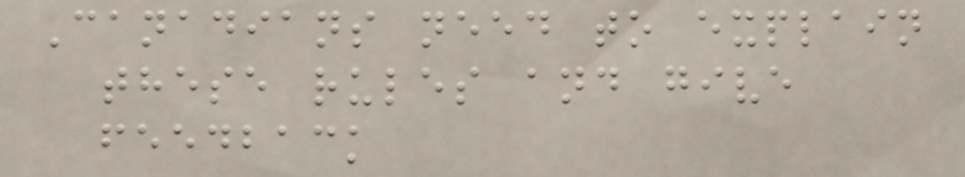Canadians need to explain
these rules and give
feedback
